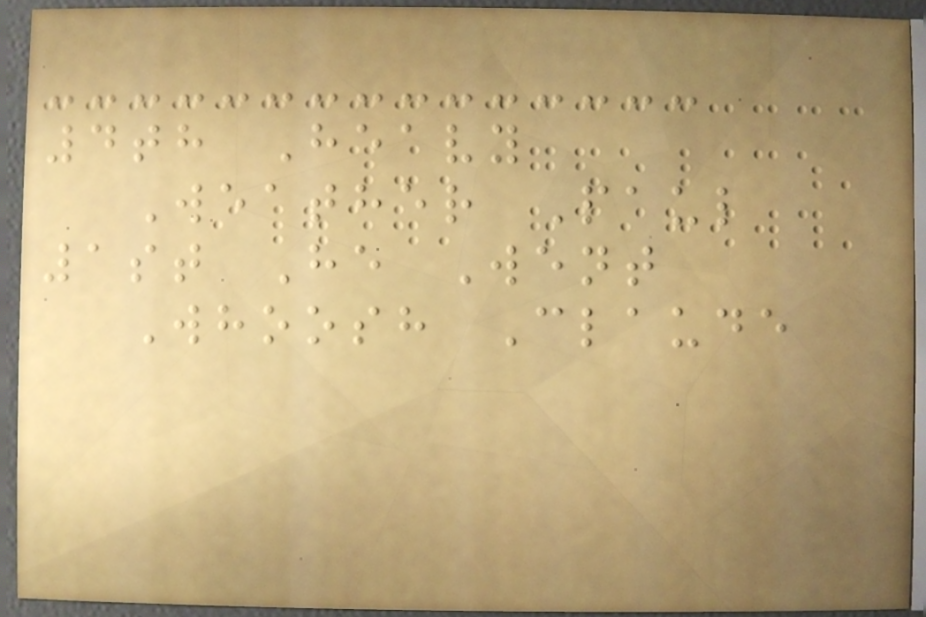4th Heavy
Weather Paul
1st He Went
Whoosh Claude
